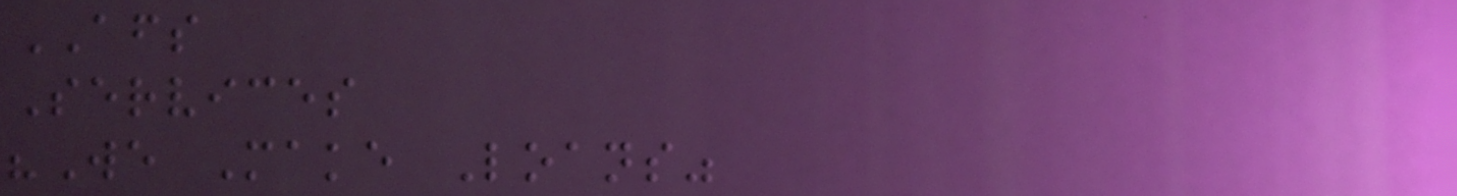AFS
Services
"We Make Loans"
